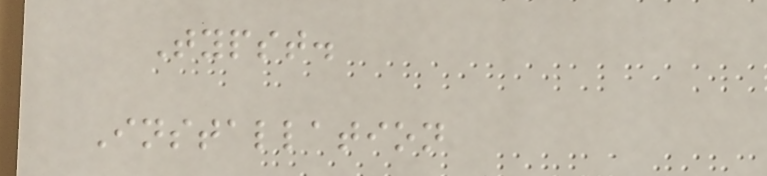Typst.
Installation
